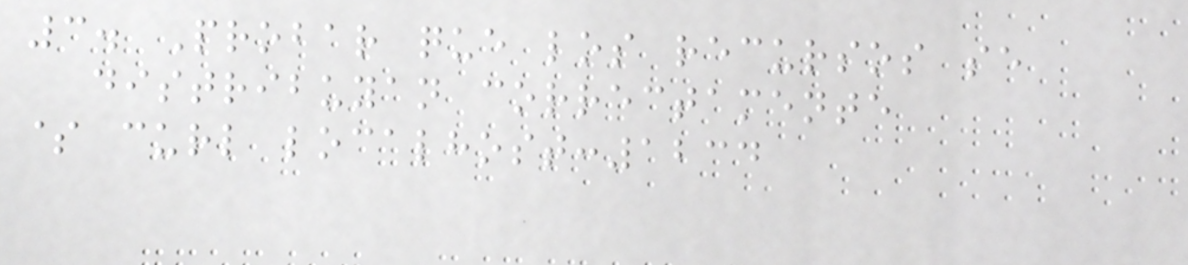3. Probar que los recursos se
distribuyan correctamente
$ curl localhost:1234
